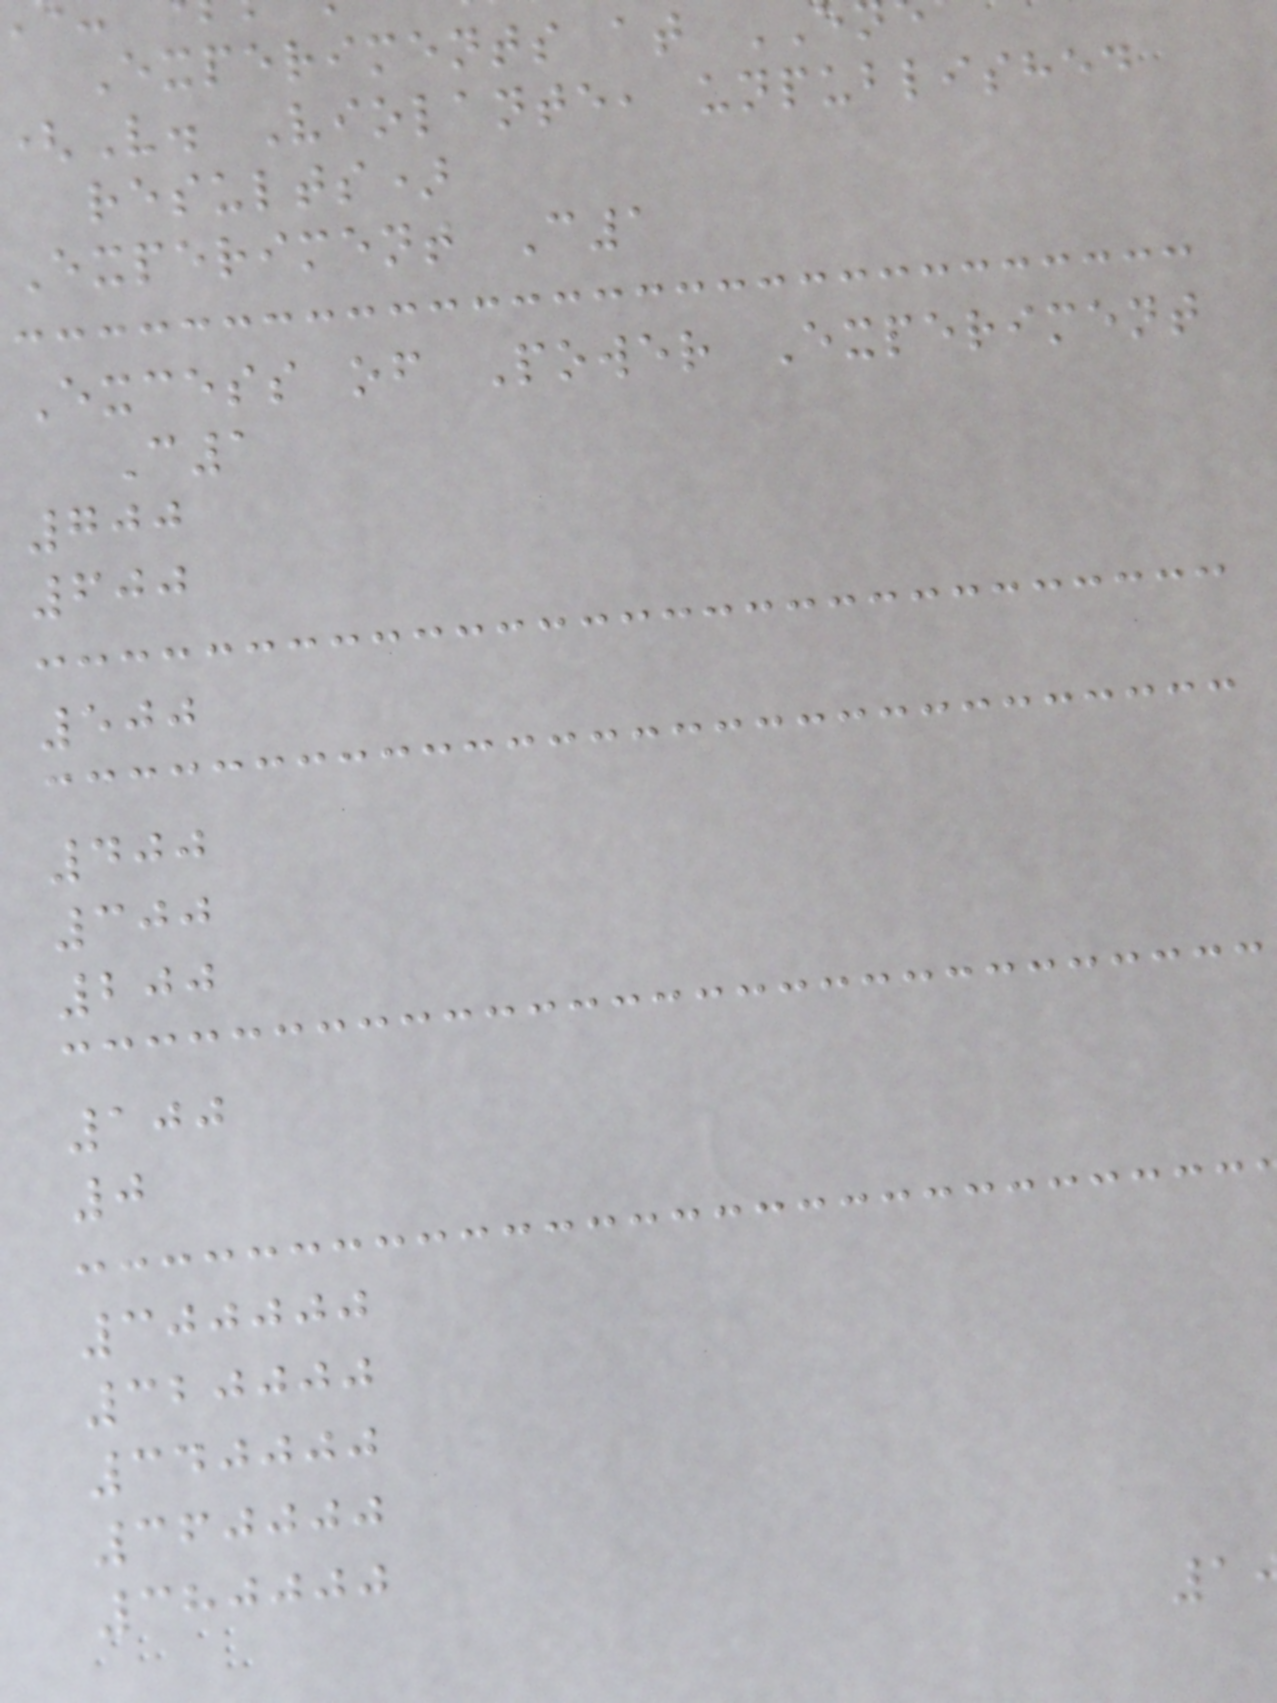Experiments at
(V. Violante, unpublished
results)
Experiment C1
Excess of Power Experiment
C1
700
600
500
400
300
200
100
0
300000
320000
340000
360000
380000
